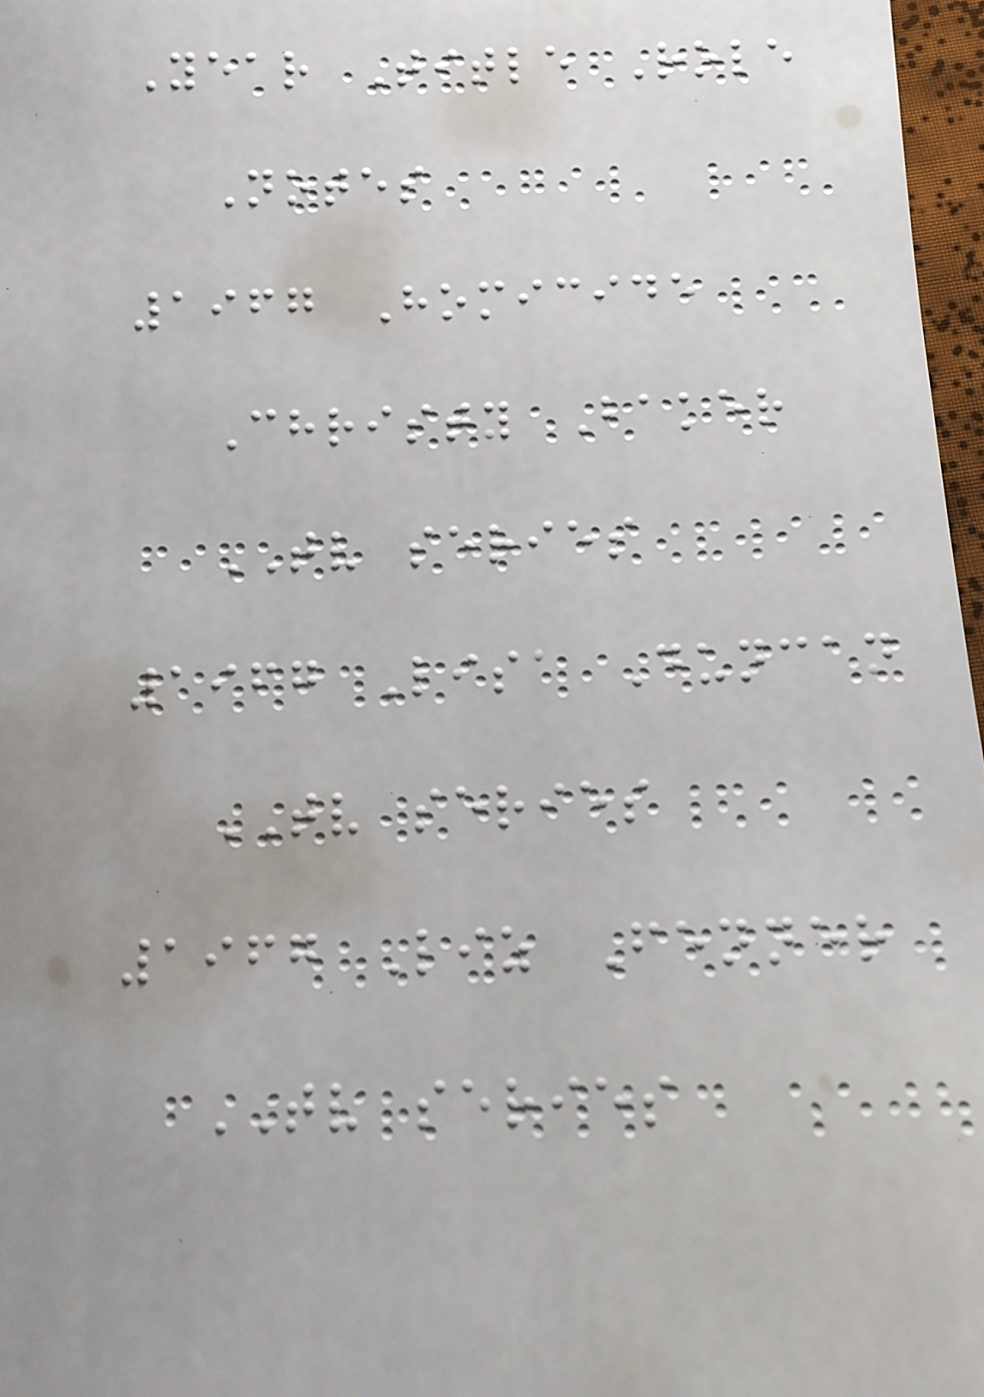Year Title Role
Notes
1967 Homicide
Christy Baker
TV series
1967 Lisa Duncan
TV series
1967 Liz Fenner
TV series
